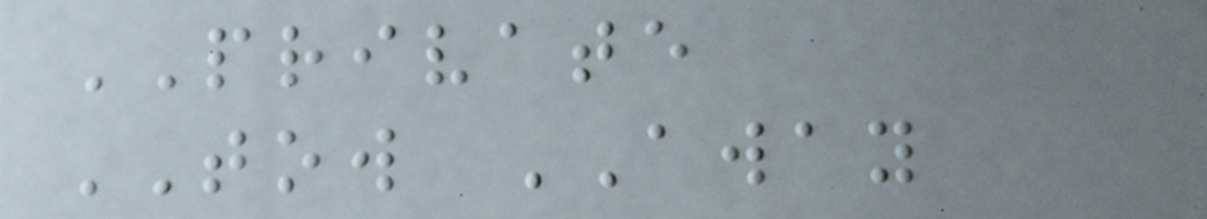PRIVATE
TOW AWAY
